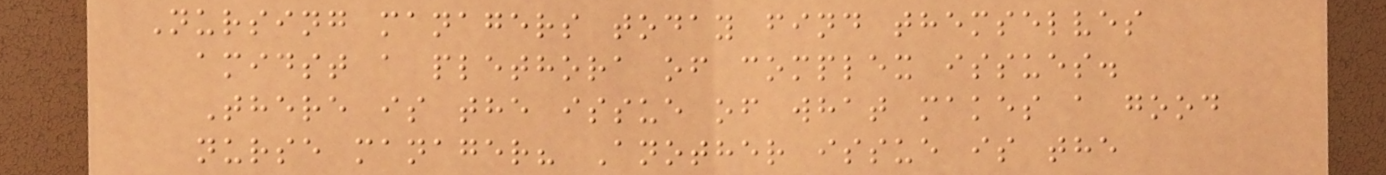Nursing managers today find themselves
amidst a plethora of complex issues.
There is the issue of what makes a good
nurse manager? Another issue is the
